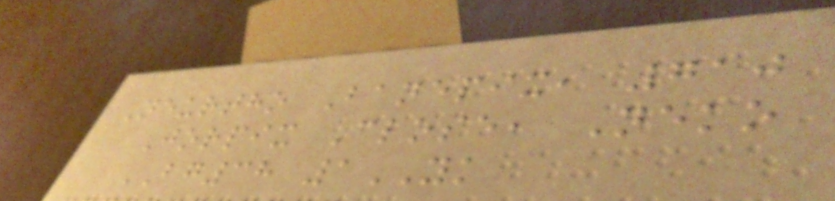Neurtho Banepix, 710
Jorpix Close, Neko
BG38 1YK
